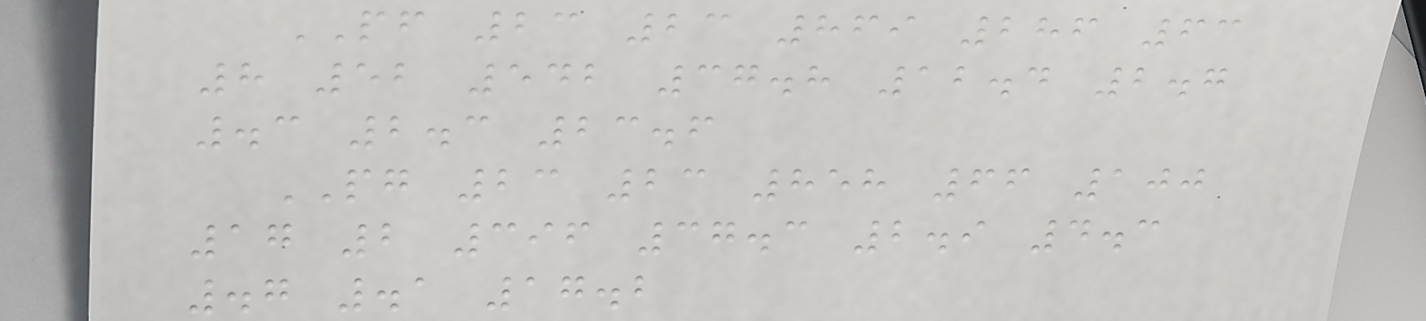PF 23 23 869 286 63
8 52 542 37.8 12.4 2.7
.3 2.3 23.6
PG 23 23 858 66 100
17 2 396 37.3 2.9 4.3
.7 .1 17.2
